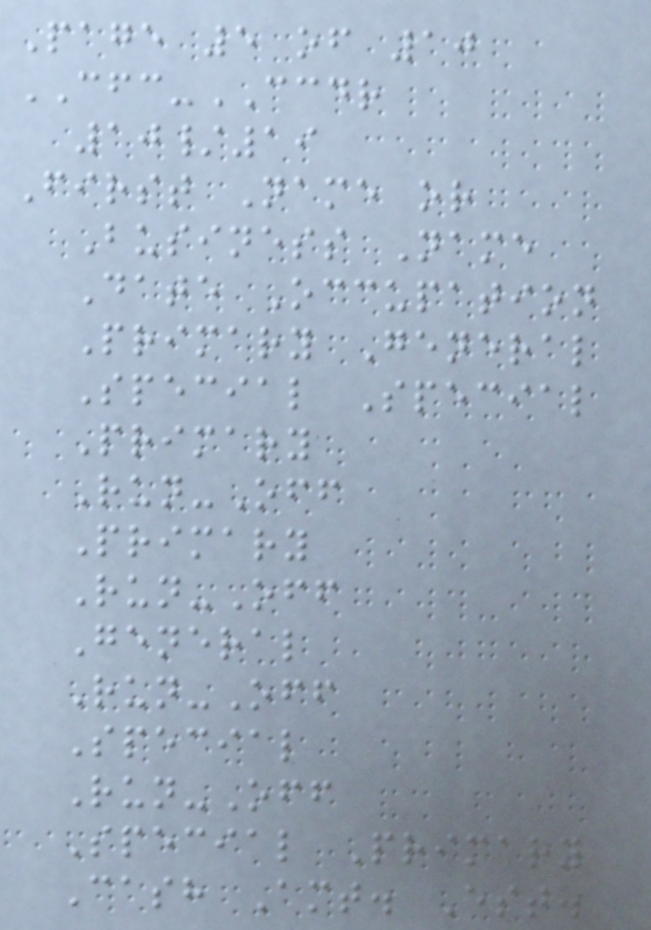Page 5 of 10
CFC-CCDR
10/19
First Name or
Business Name
Date Occupation
Primary General
Special Special
Primary
Run-Off
Primary
Run-Off
General
Run-Off
Special
Run-Off
Special Primary
Cash Amt. Est.
